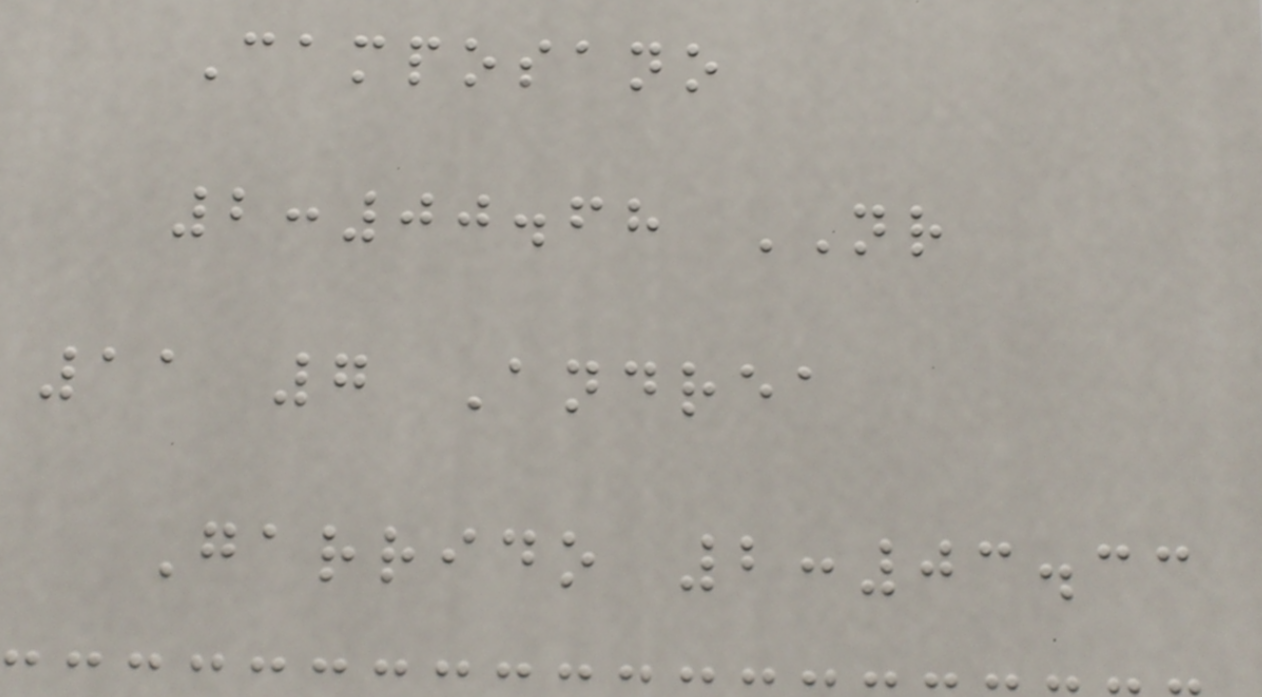Camposano
2:00.68 NR
11 7 Andrea
Garrido 2:03.33
